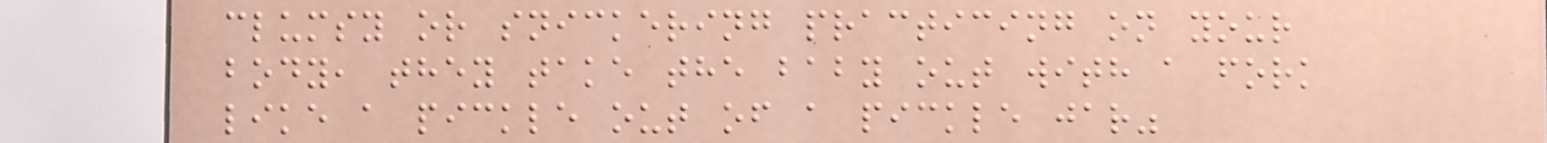clumsy or snickering practicing on your
body, they take the baby out with a fork
like a pickle out of a pickle jar"
